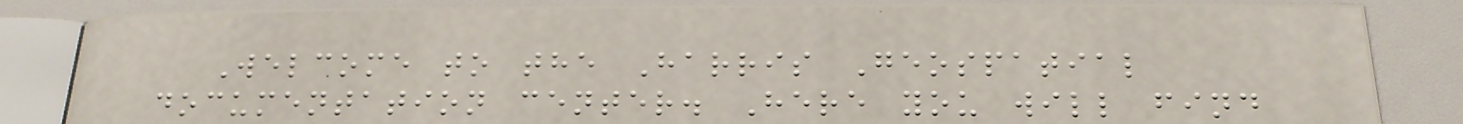Welcome to the Harris Geospatial
documentation center. Here you will find
